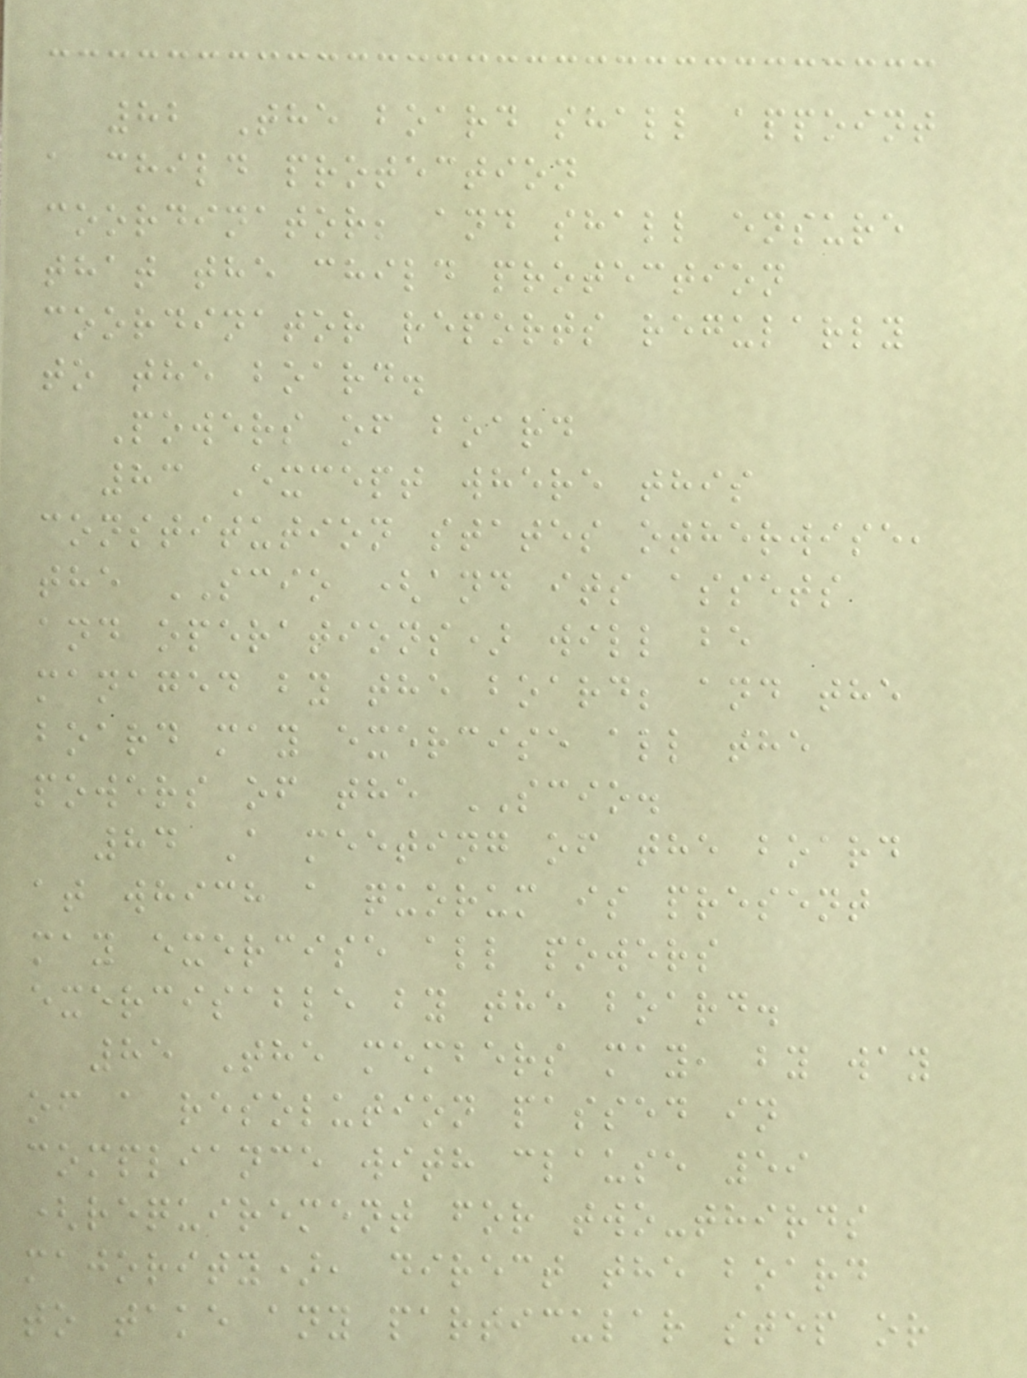82 The board shall appoint
a child protection
coordinator; and shall ensure
that the child protection
coordinator reports regularly
to the board.
Powers of board
83 Except where this
constitution states otherwise,
the SCIO (and its assets
and operations) will be
managed by the board; and the
board may exercise all the
powers of the SCIO.
84 A meeting of the board
at which a quorum is present
may exercise all powers
exercisable by the board.
85 The members may, by way
of a resolution passed in
compliance with clause 59
(requirement for two-thirds
majority), direct the board
to take any particular step or
